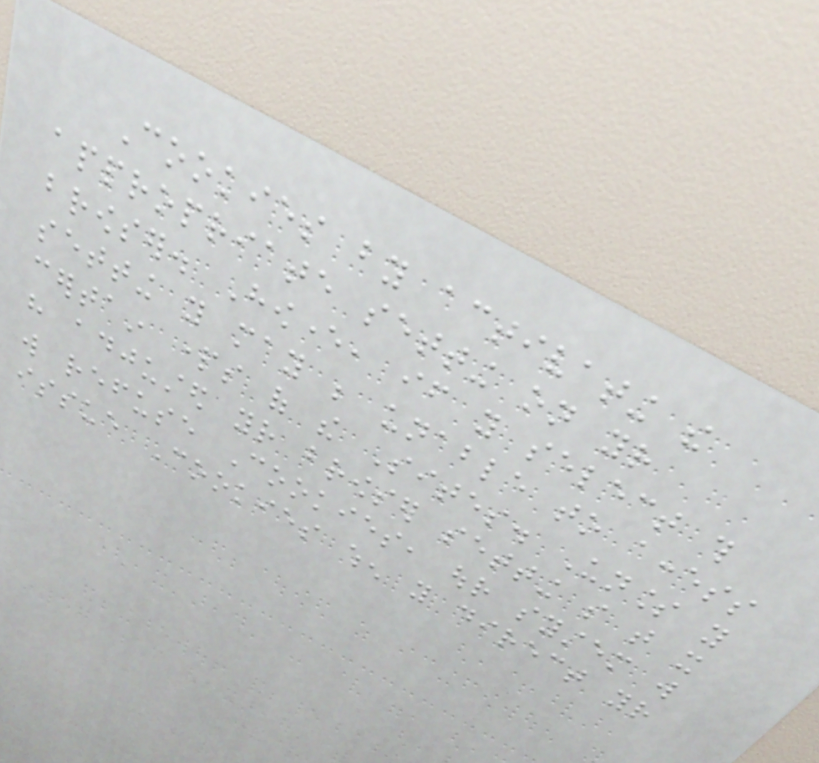Cookies by activating the
appropriate setting on your
browser. However, if you select this
setting you may be unable to access
certain parts of the Sites. Unless you
have adjusted your browser setting so that it
will refuse Cookies, our system will
issue Cookies when you direct your
